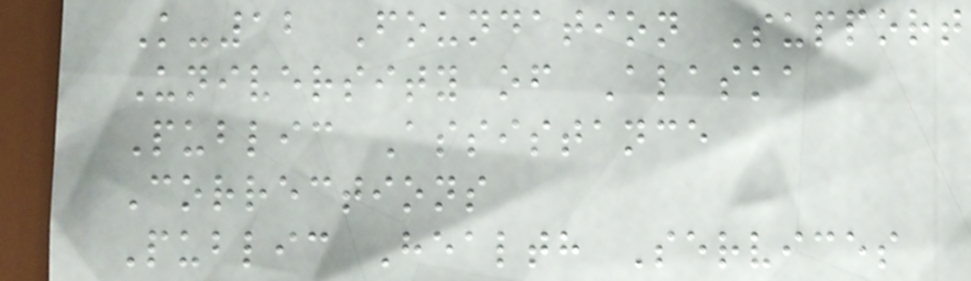K-12 Foundation Support
University of Alaska
Public Assistance
Corrections
Public Health Services
